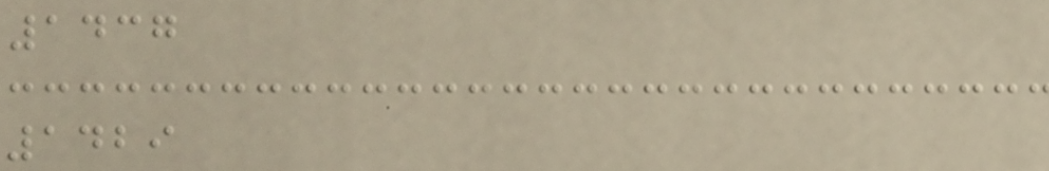1437
1429
